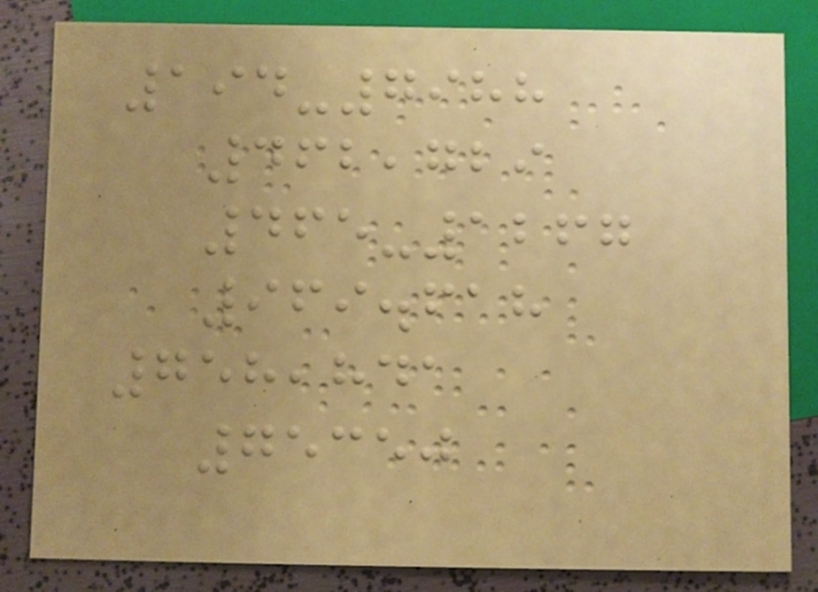194-7988
462,729
465-1267
969.618
758,841
75350
